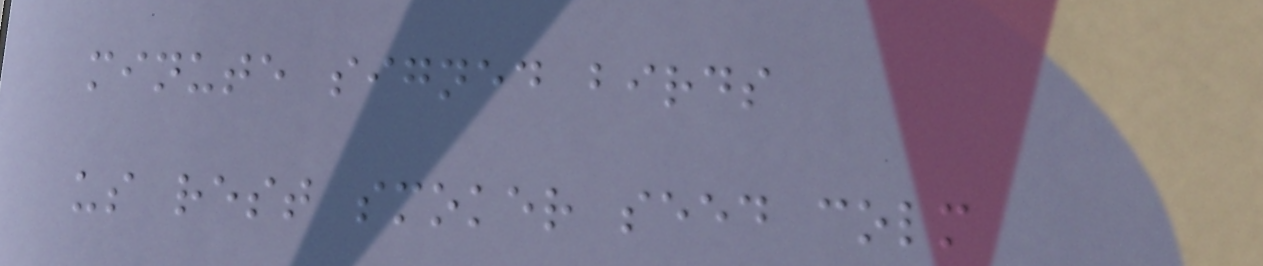minute signed birds
us rest smoker seed colm
